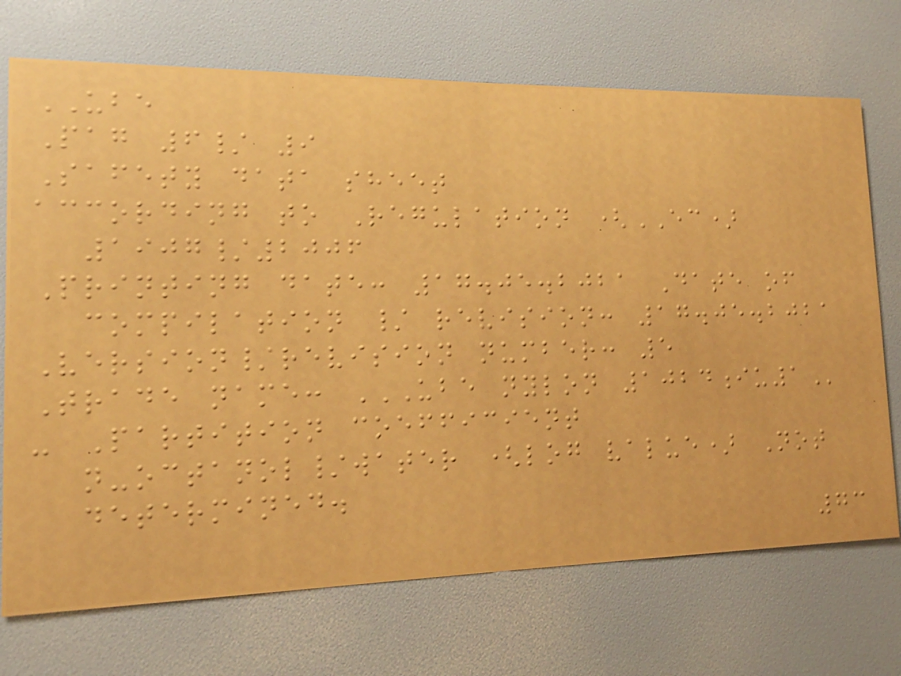UBE
Pag 6/ 9
Safety data sheet
according to Regulation (EC)
1907/2006
Printing date: 17.05.2021 Date of
compilation / revision: 17.05.2021
Version/revision number: 5
Trade name: UBE NYLON 1024IU1
- Partition coefficient
n-octanol/water (log value) Not
determined.
73
